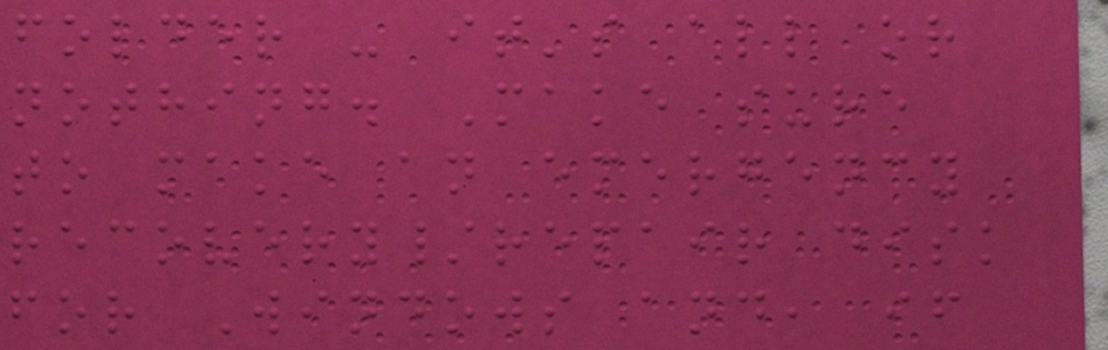folder - it's all or
nothing. Make sure
to make an emergency
recovery/repair disk
for Windows and, if
